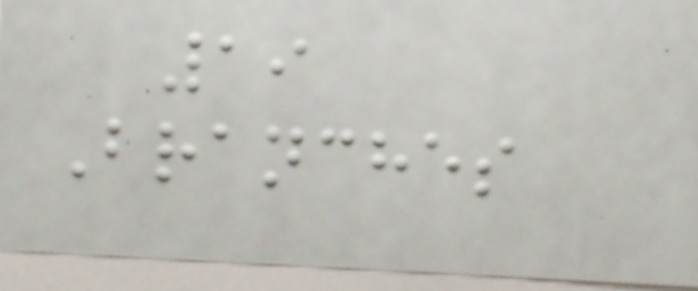19
Branches
